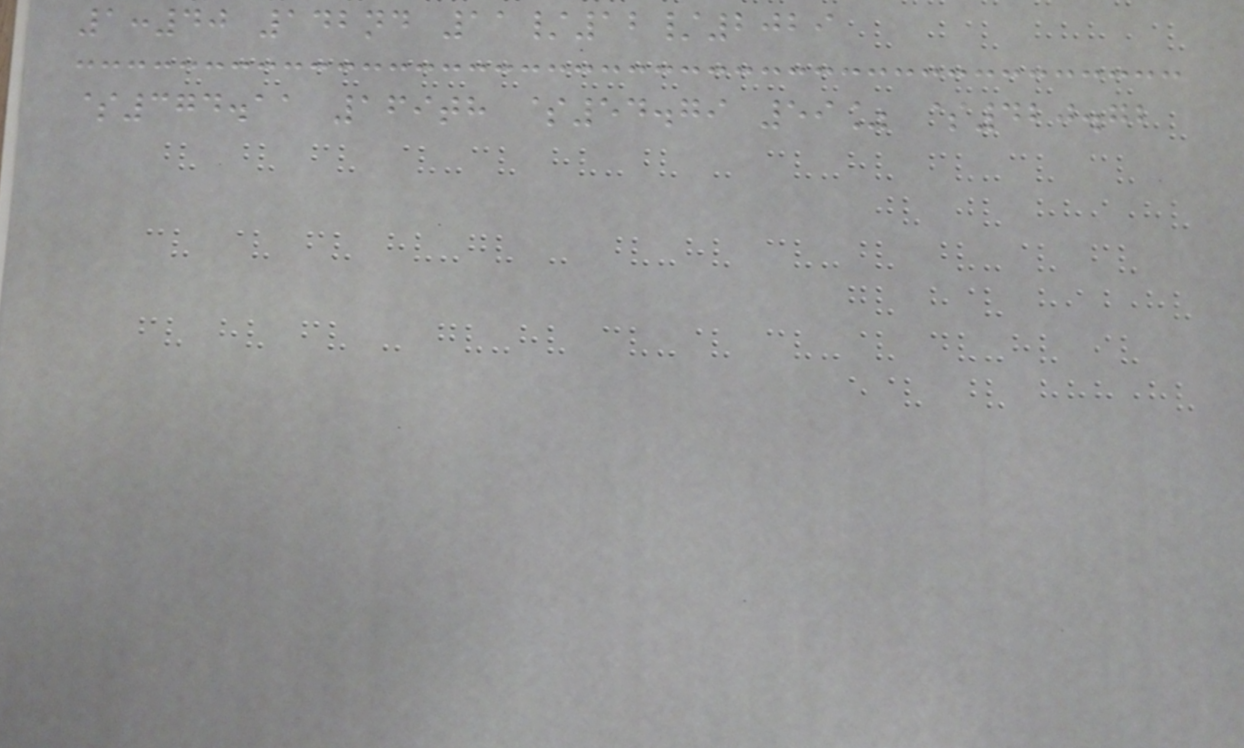1:40 142nd 11/12/2029
$374.11 169th $54.79 59% $420.72
